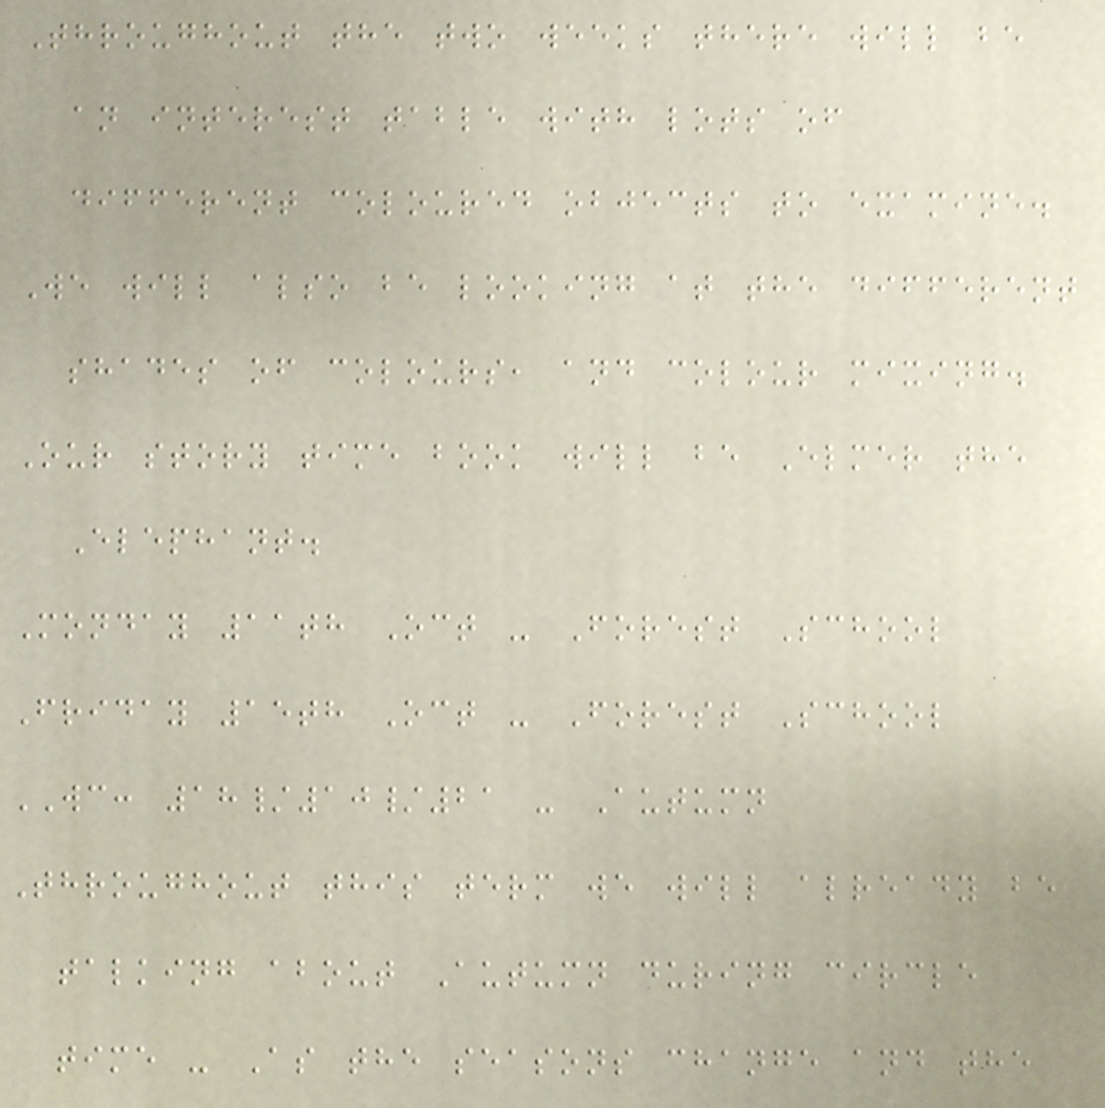Throughout the two weeks there will be
an interest table with lots of
different coloured objects to examine.
We will also be looking at the different
shades of colours, and colour mixing.
Our story time book will be Elmer the
Elephant.
Monday 11th Oct - Forest School
Friday 15th Oct - Forest School
WC: 18/10/21 - Autumn
Throughout this term we will already be
talking about Autumn during circle
time - As the seasons change and the
